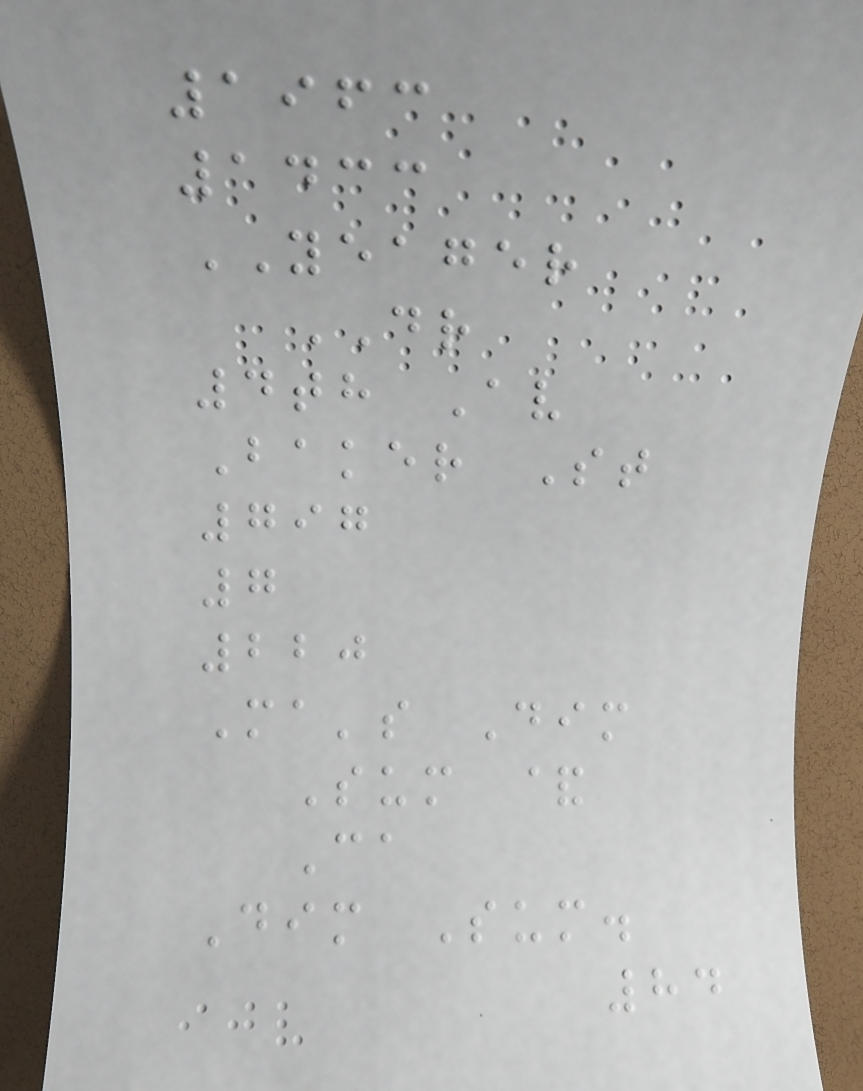1963
1433
YEAGER
DR
4th Av
Baker St
797
7
220
Ma's Dim
Sum &
Ca
Dim Sum.
84
